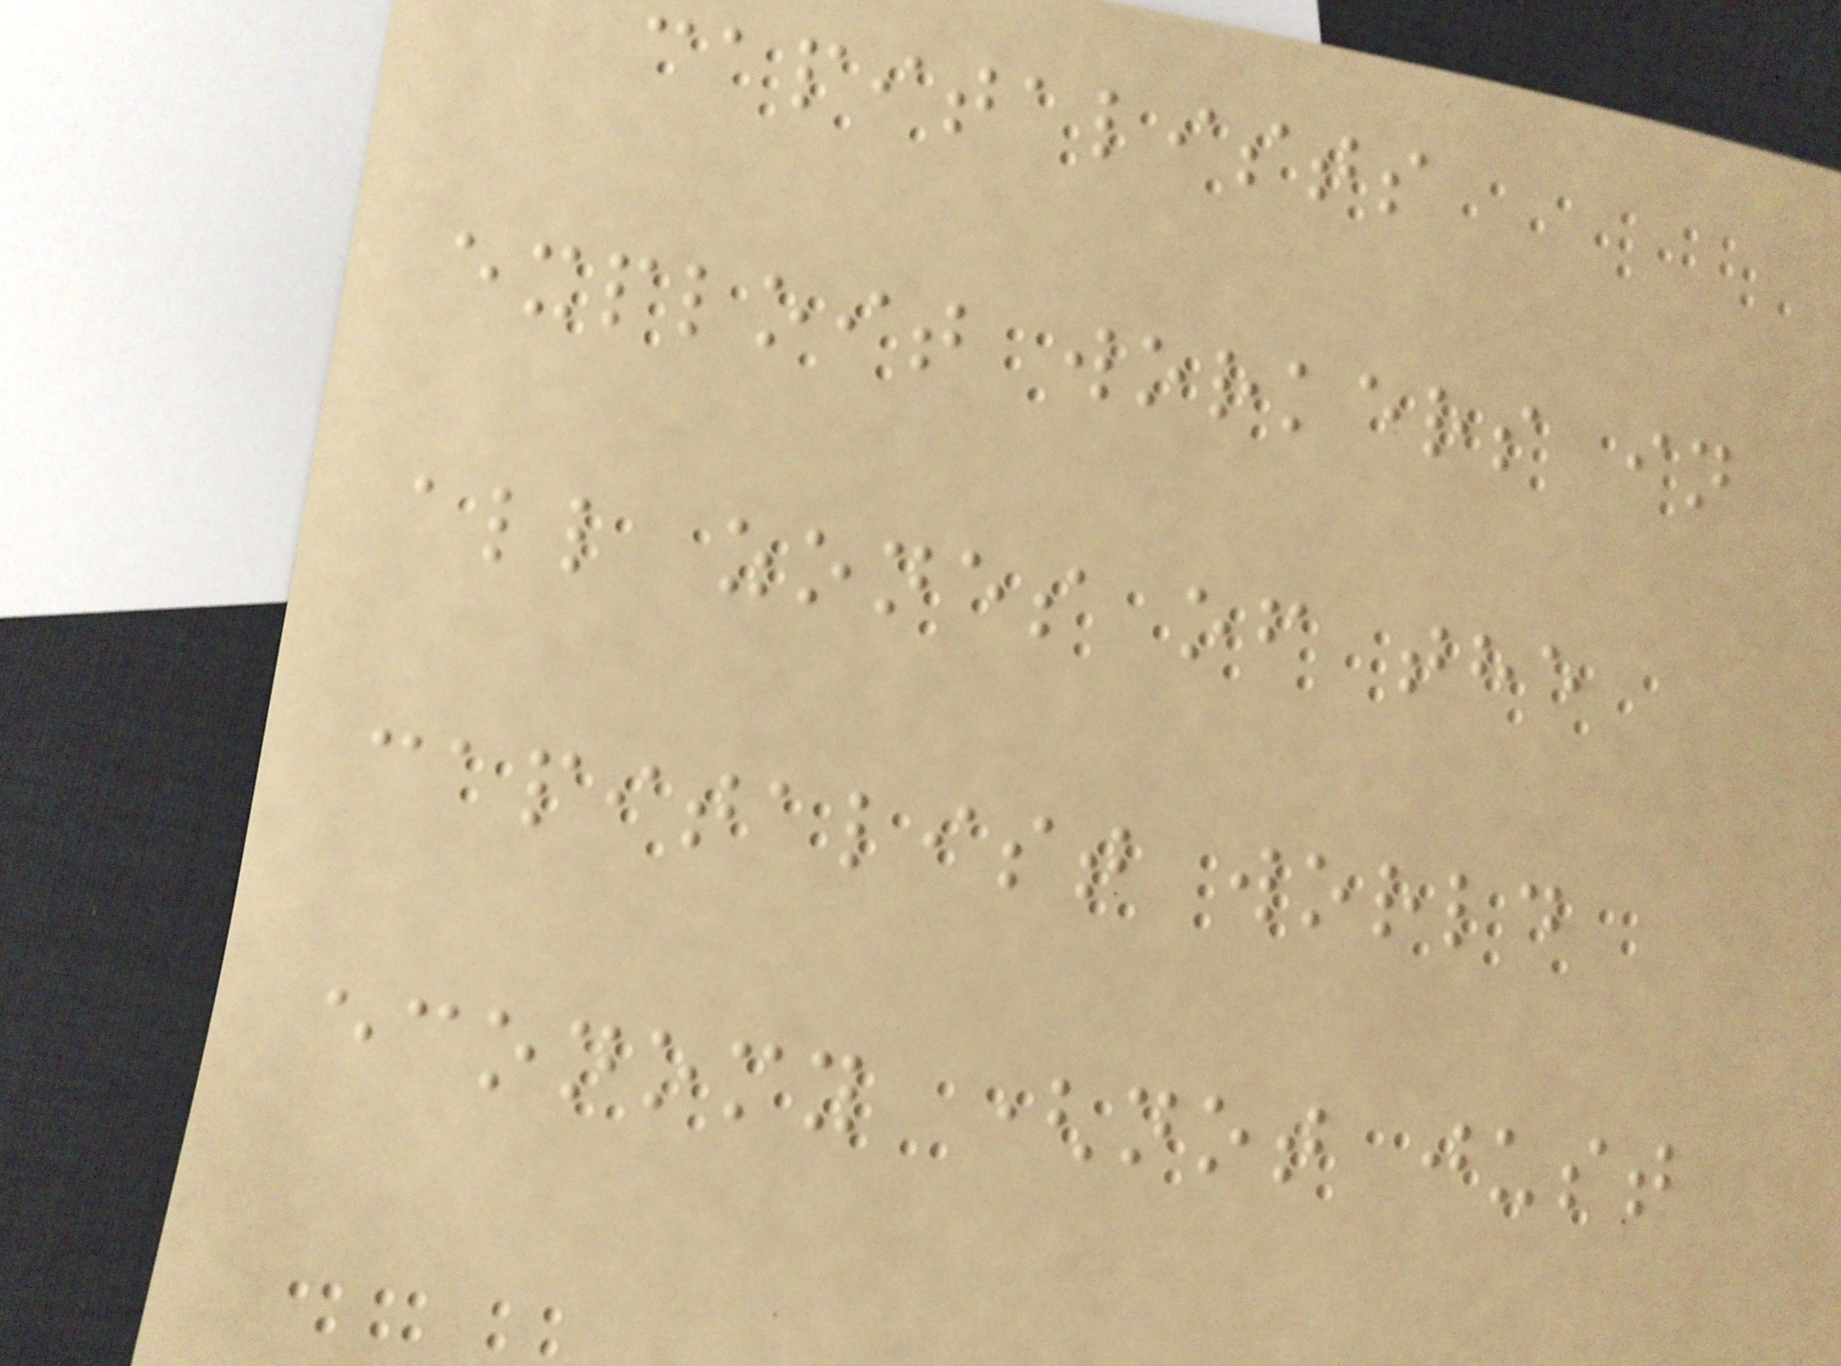capitalists
exploit workers in
all zones of the
capitalist world
economy (not just
